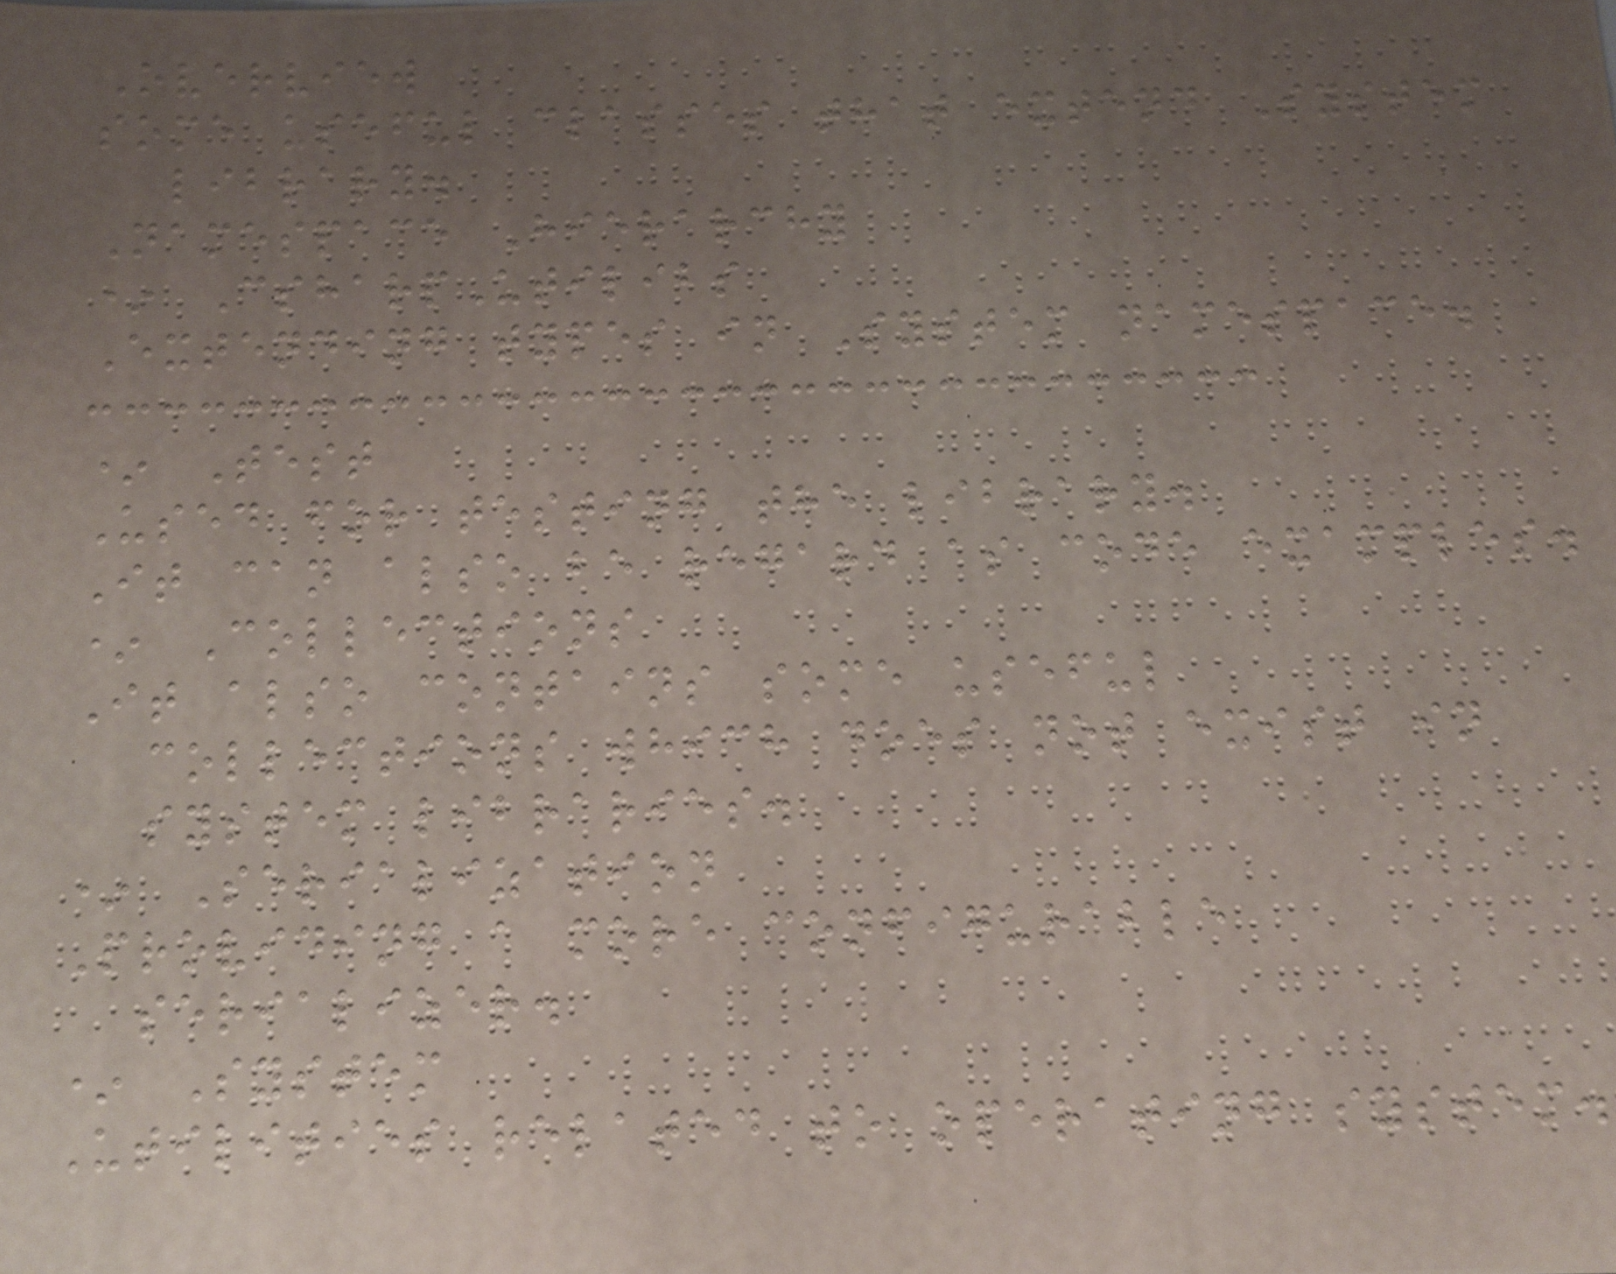Overview
some useful classes that extend System
library.
Namespace Hierarchy
* CsharpUtilibs
Extending types in System namespace.
* Test
Used for testing the library.
It can also be regard as code examples.
* Collections
It also contains some useful
collections which does not exist in
system libraries.
* Serialization
Providing a more configurable
serializer.
* System
Utilities related to operating system.
